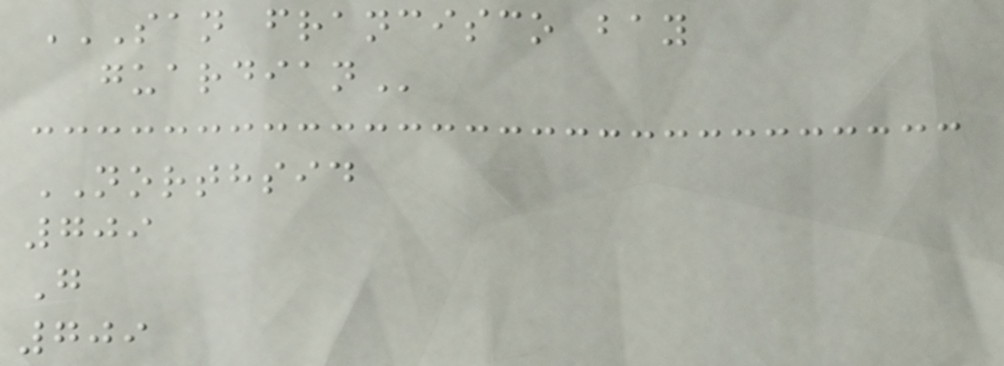SAN FRANCISCO BAY
GUARDIAN
NORTHSID
709
G
709
